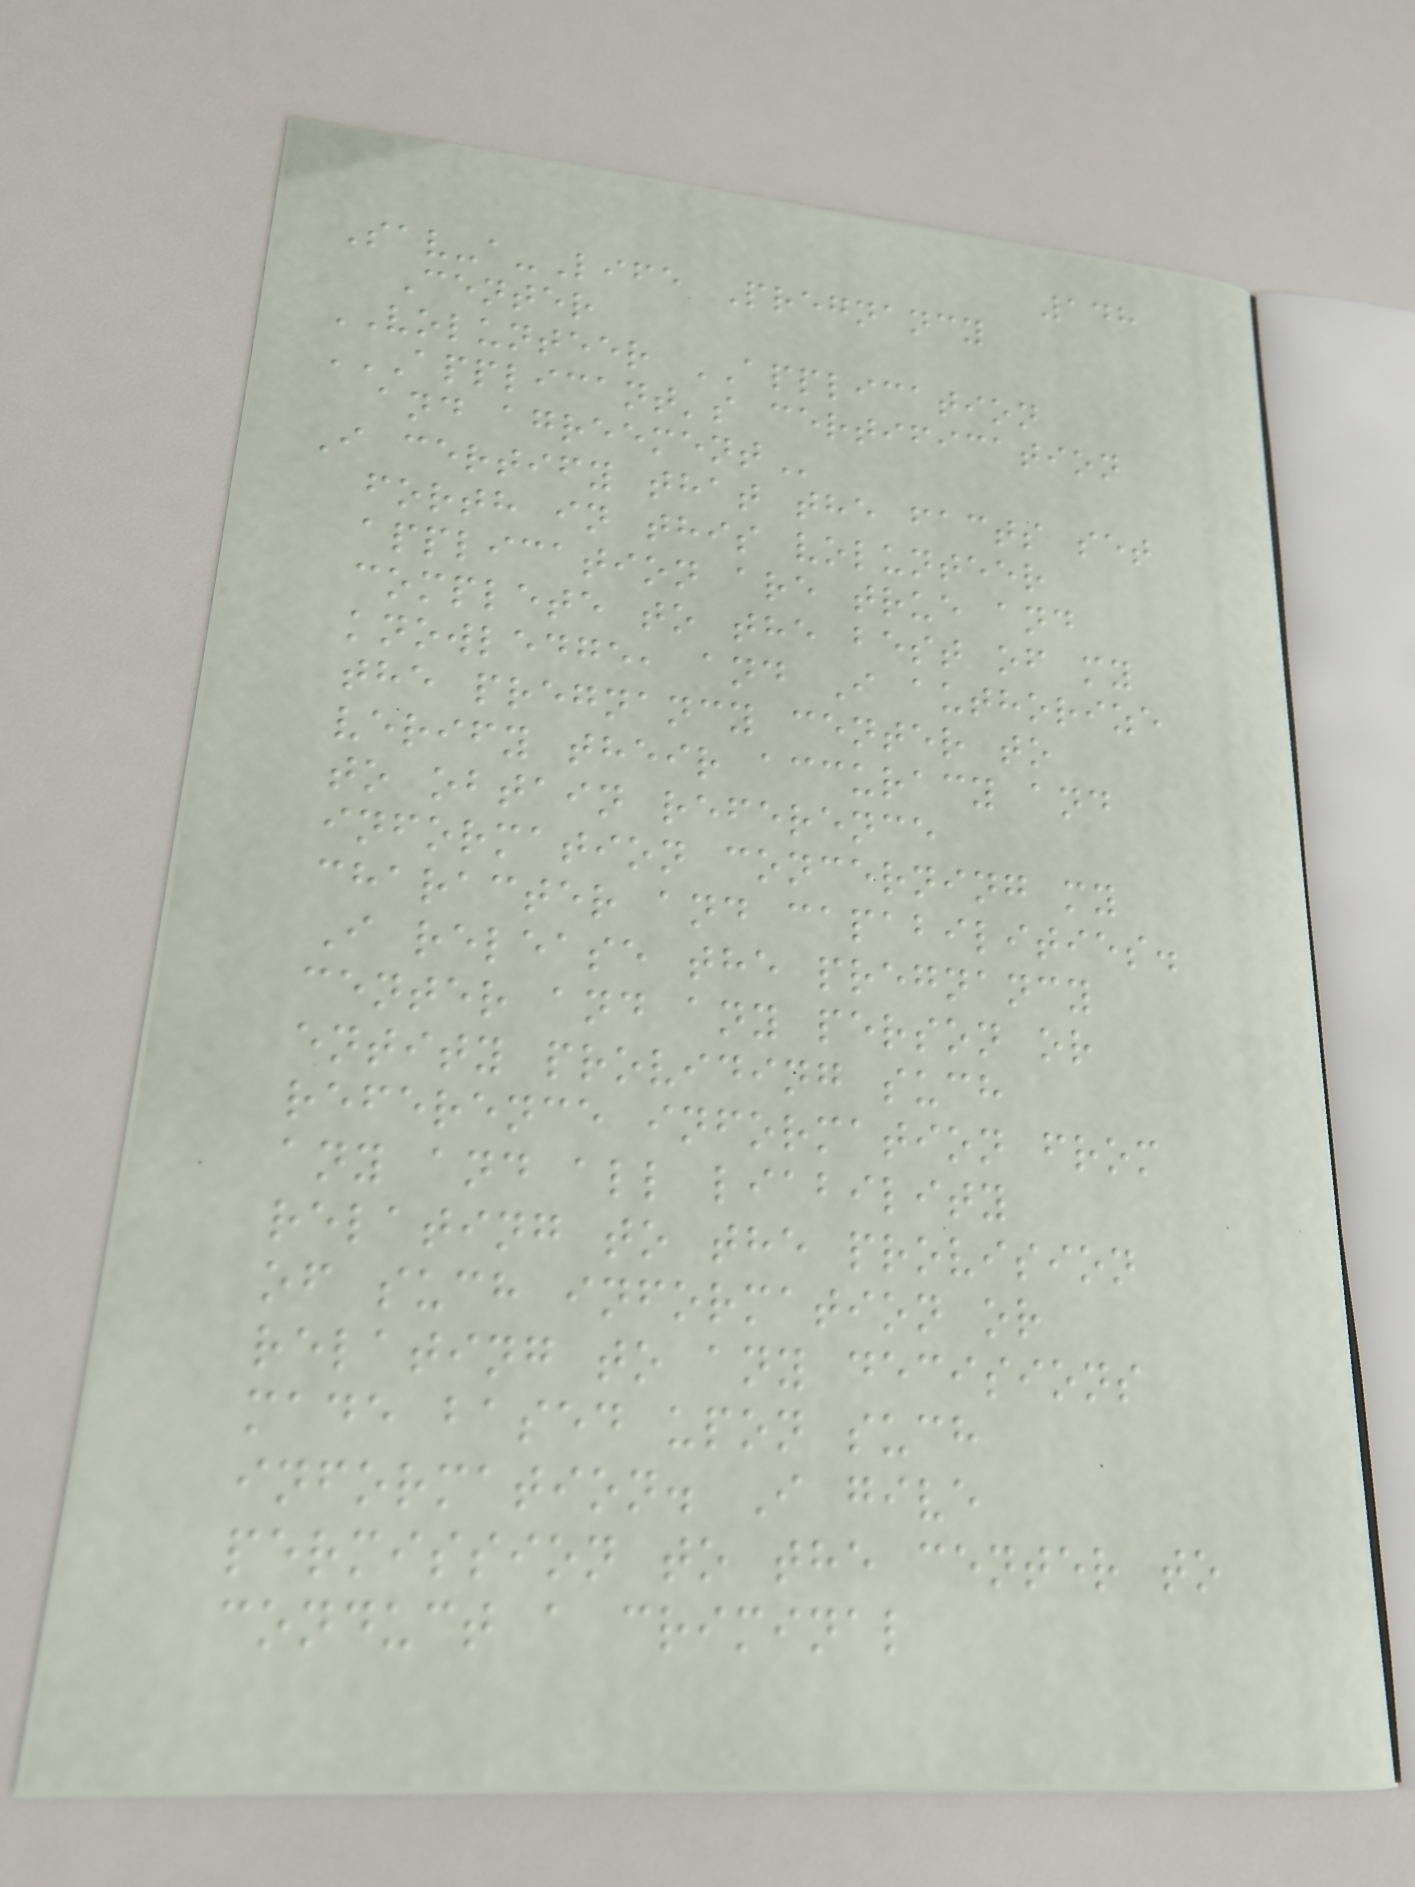148
Sav-a-Life Pregnancy
Center
VOLUNTEER APPLICATION
APPLICANT'S CERTIFICATION
AND AGREEMENT
I certify that the facts set
forth in this volunteer
application are true and
complete to the best of my
knowledge, and I authorize
the pregnancy center to
verify their accuracy and
to obtain reference
information concerning my
character and capabilities.
I release the pregnancy
center and any person or
entity providing such
reference information from
any and all liability
relating to the provision
of such information or
relating to any decisions
made based upon such
information. I give
permission to the center to
conduct a criminal
